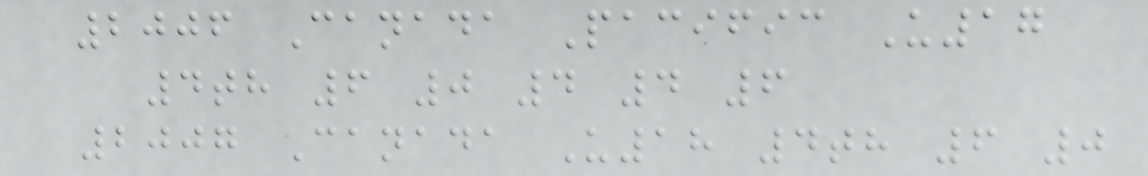2006 Canada Pacific U17
4th 6 0 4 4 6
2007 Canada U18 4th 6 0
